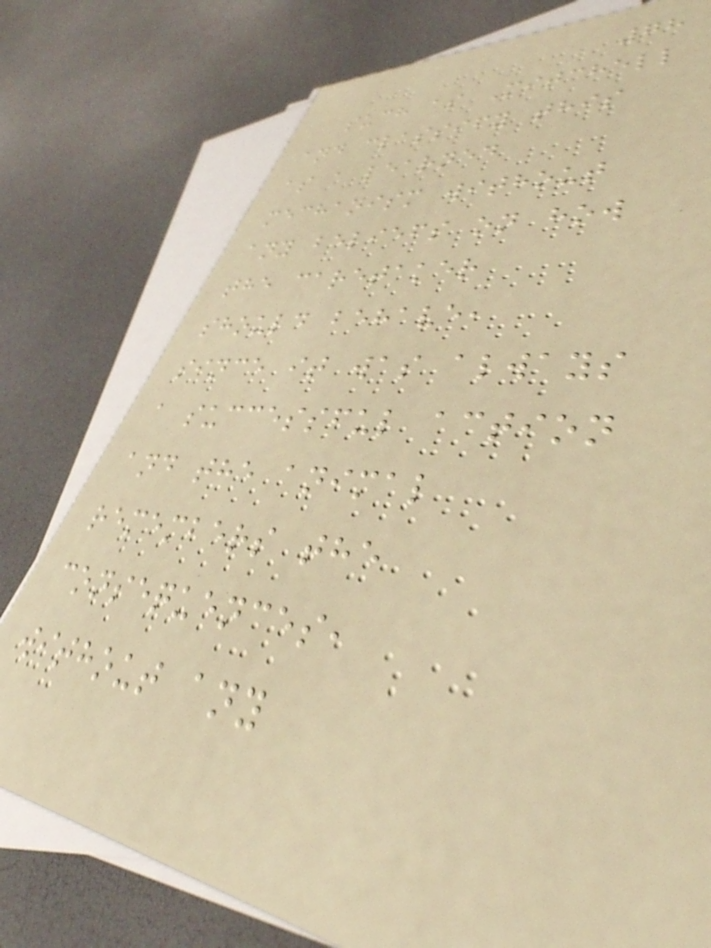78
such as Mitchell
and classify this
as a learned
mechanism without
any beliefs on how
the caretaker
should behave,
since it was always
a successful action
and the animal
remembers the
consequences,
without any
